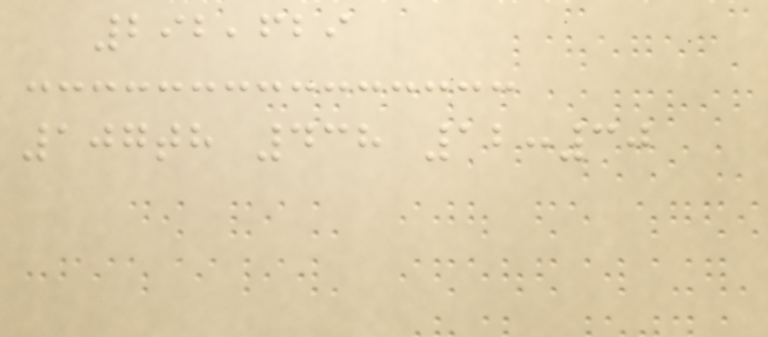292,629
107th 438 12:30
